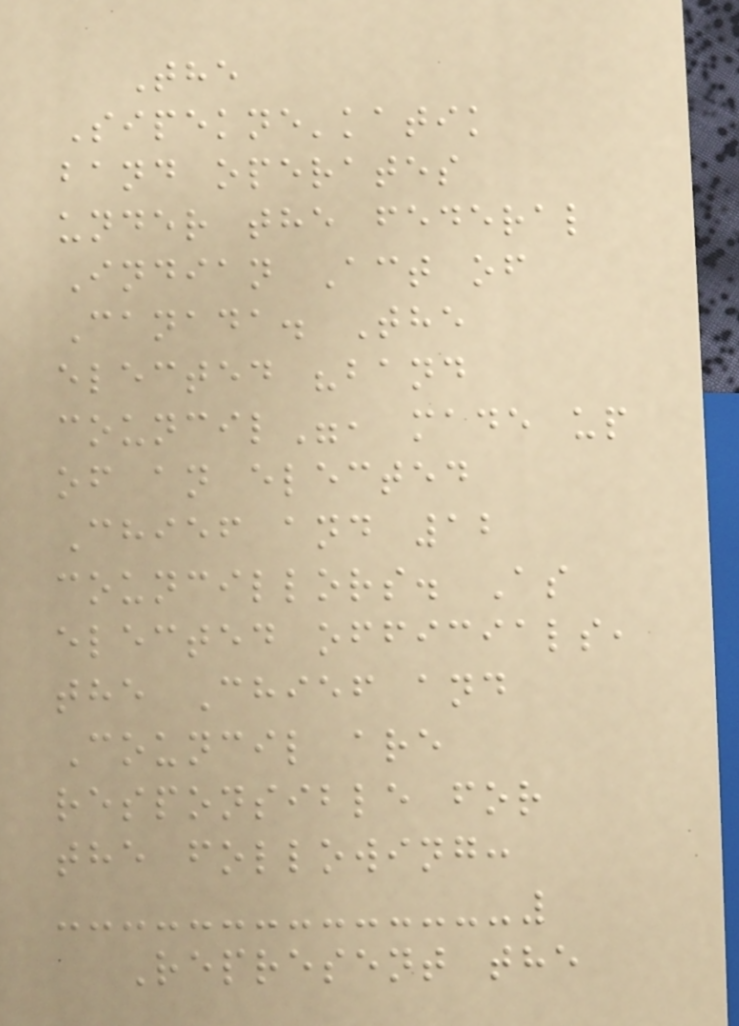The
Sipekne'katik
band operates
under the federal
Indian Act of
Canada. The
elected "band
council", made up
of an elected
Chief and 12
councillors. As
elected officials,
the Chief and
Council are
responsible for
the following:
Represent the
